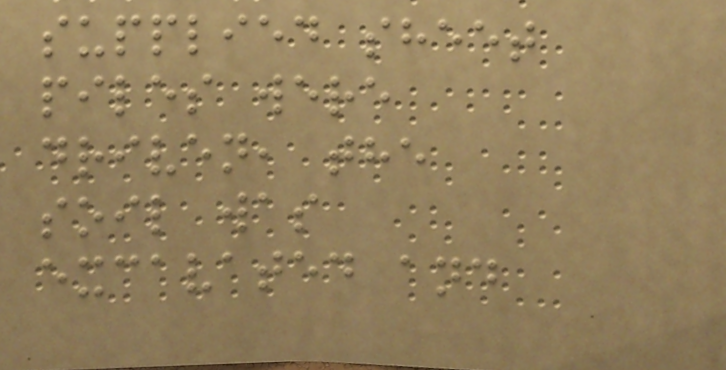supplied sheet
piles were
driven, the
soil was
excavated and
